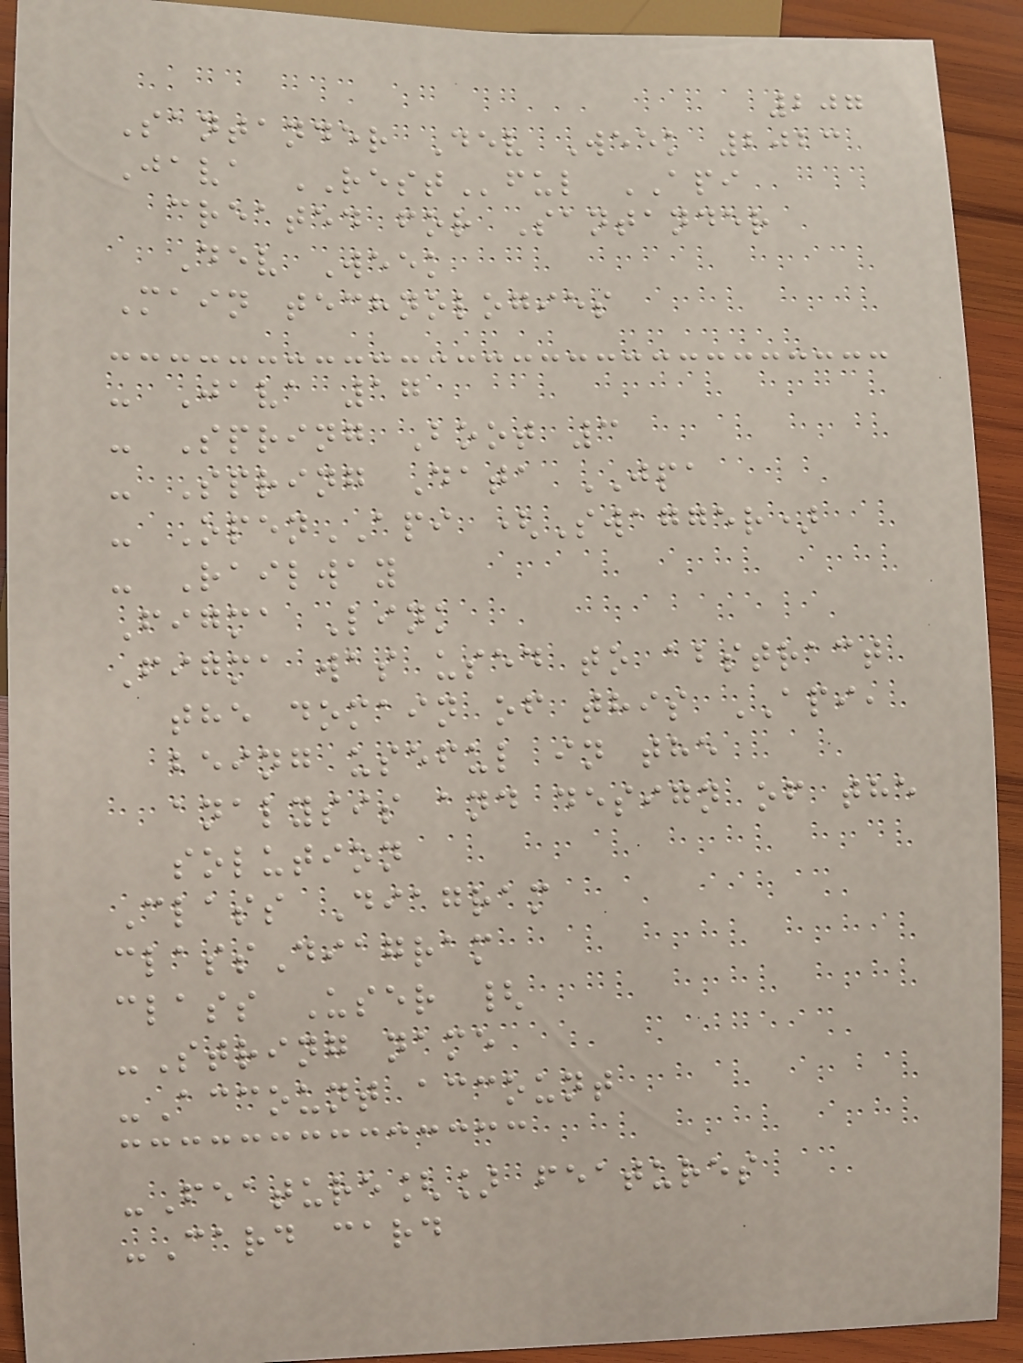207
Santander Dev Week 2023
Java RESTful API
created for Santander
Dev Week
Main technologies
- Java 17
- Spring Boot 3
- Spring Data JPA
- OpenAPI (Swagger)
- Railway
Figma Link
Figma was used to abstract
the domain of this API,
being useful in the
analysis and design of the
solution
Class Diagram
classDiagram
class User {
-String name
-Account account
-Feature[] features
-Card card
